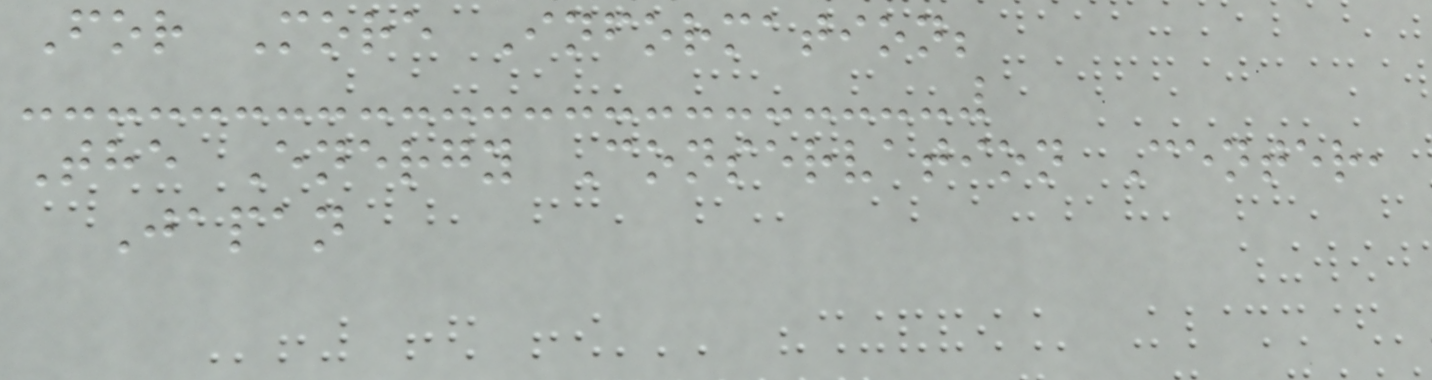For More Information;
The Energy Conservation Center,
Japan
